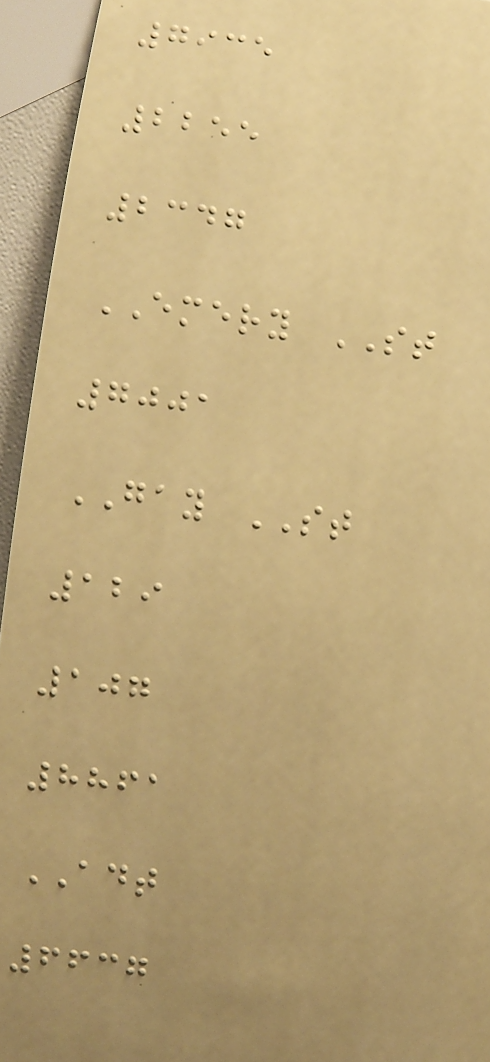7935
2255
2347
EMERY ST
7001
GAY ST
129
107
8861
ADT
6637
